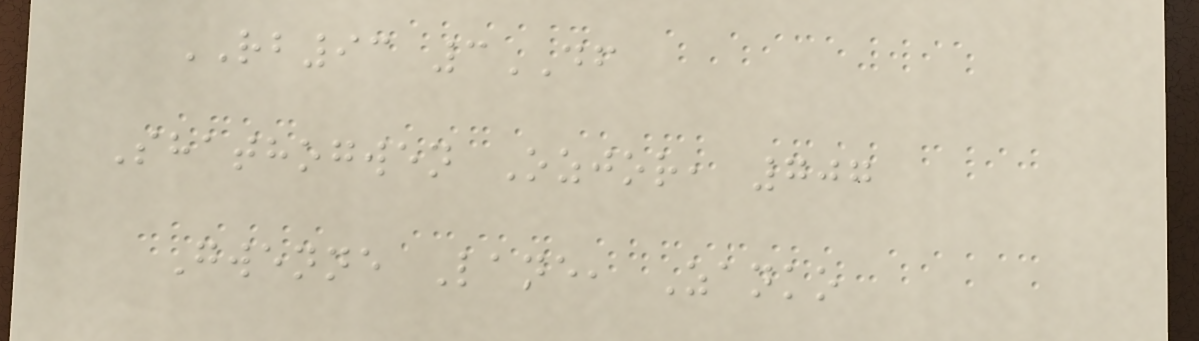RB93 3DF
Shathogwen Ozjor, 707
Gwenne Lane, Zanko
